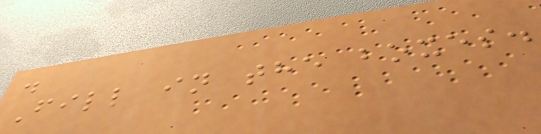.
Fill in the boxes.
